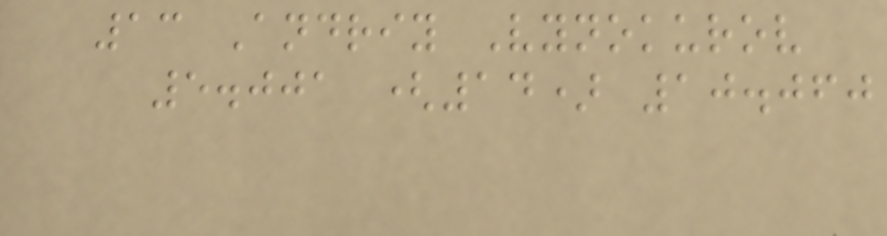13 Andriy Vynokurov
5.001 (14) 10.060
